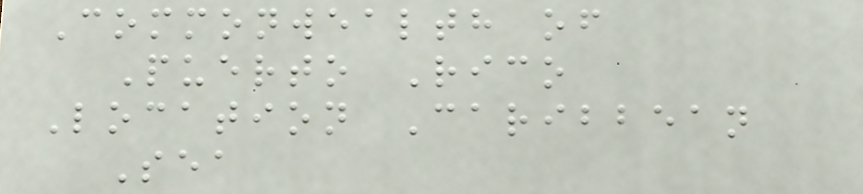Commonwealth of
Puerto Rico
Location Caribbean
Sea
